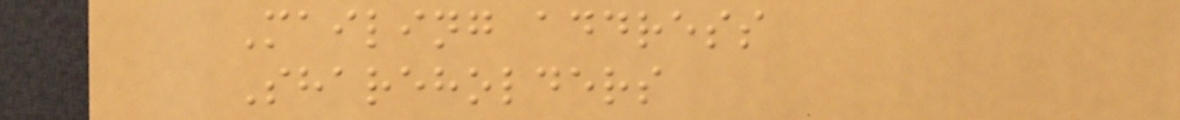Mailing address
Shareholders
